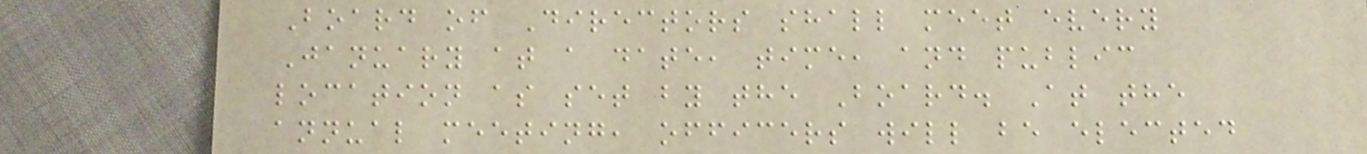Board of Directors shall meet every
January at a date, time, and public
location as set by the Board. At the
annual meeting, officers will be elected
